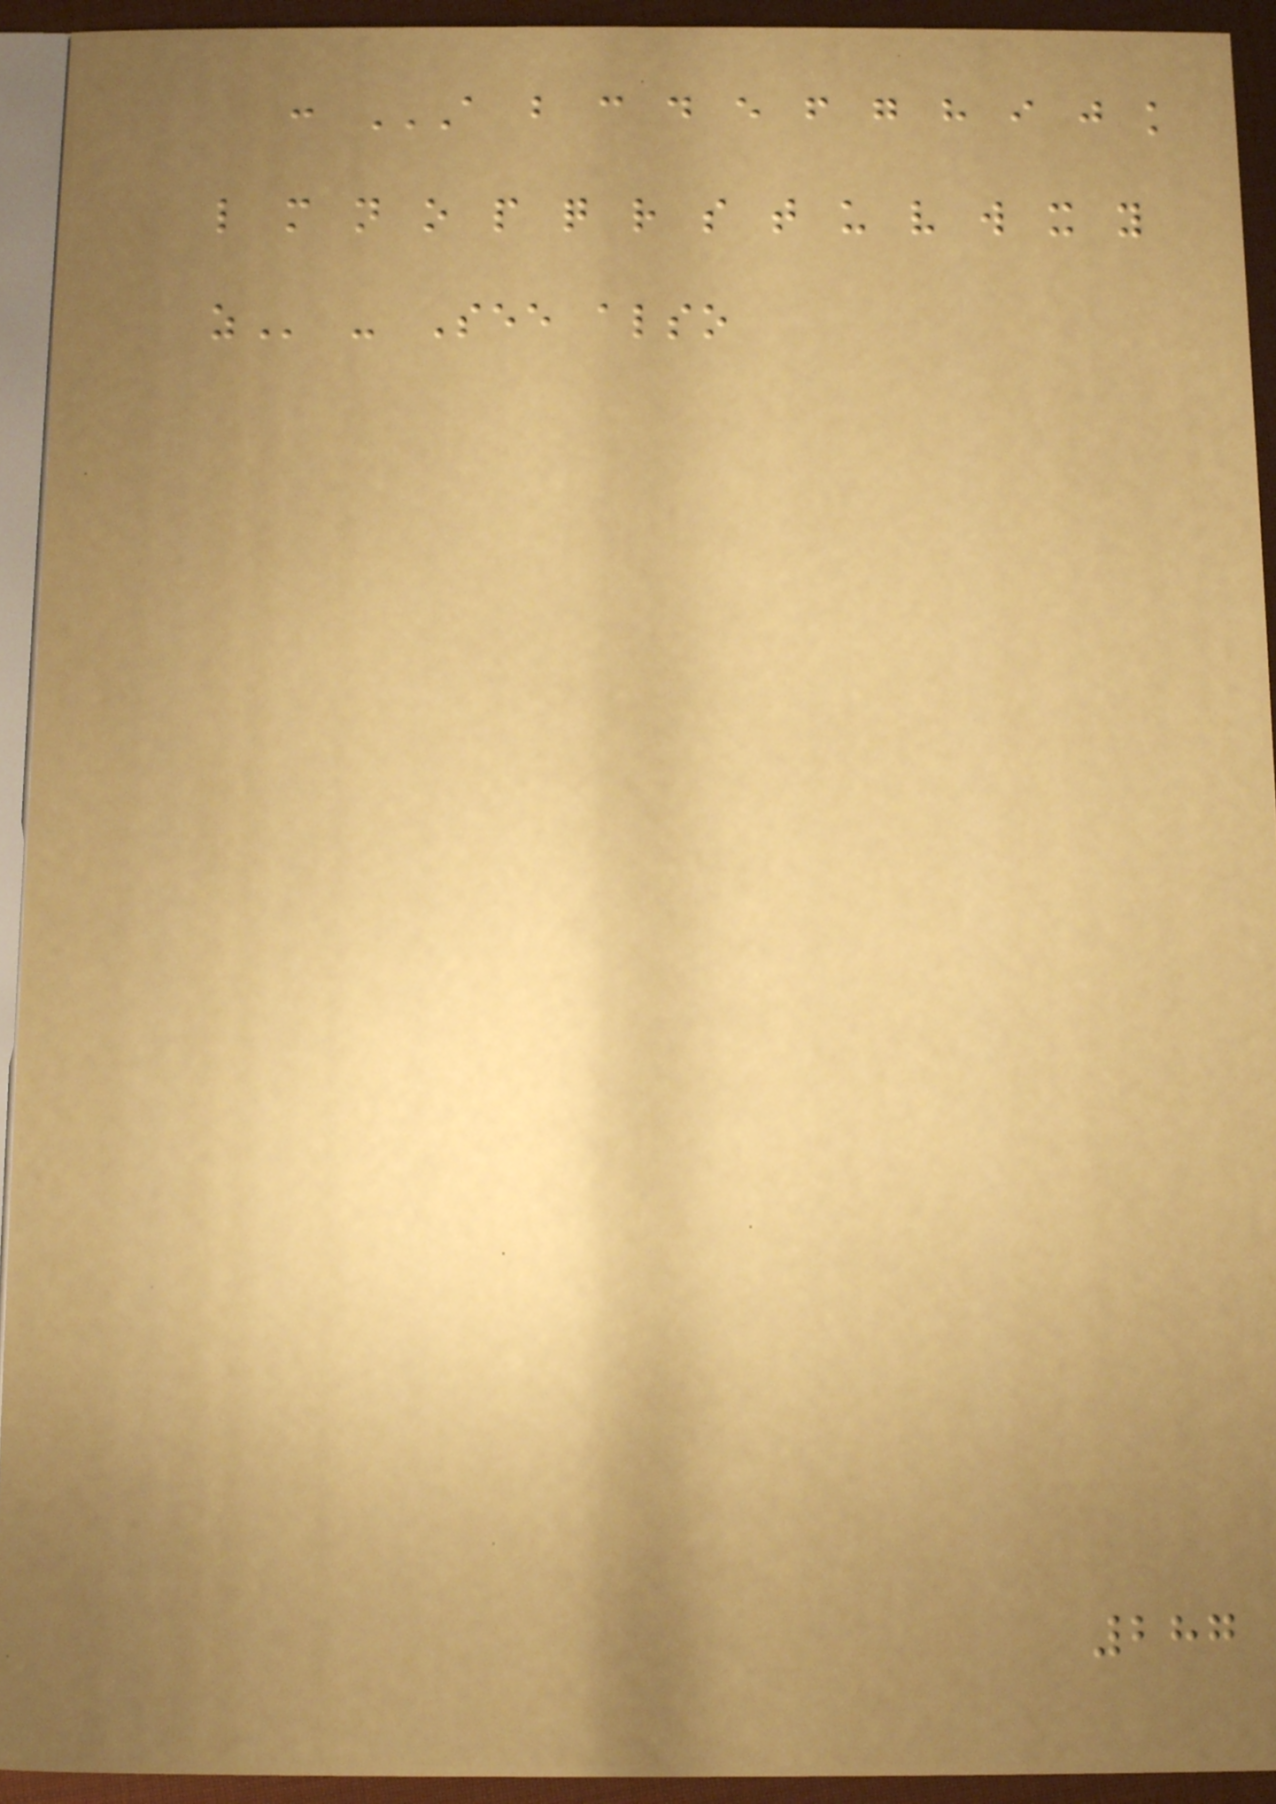: A B C D E F G H I J K
L M N O P Q R S T U V W X Y
Z - See also
287
